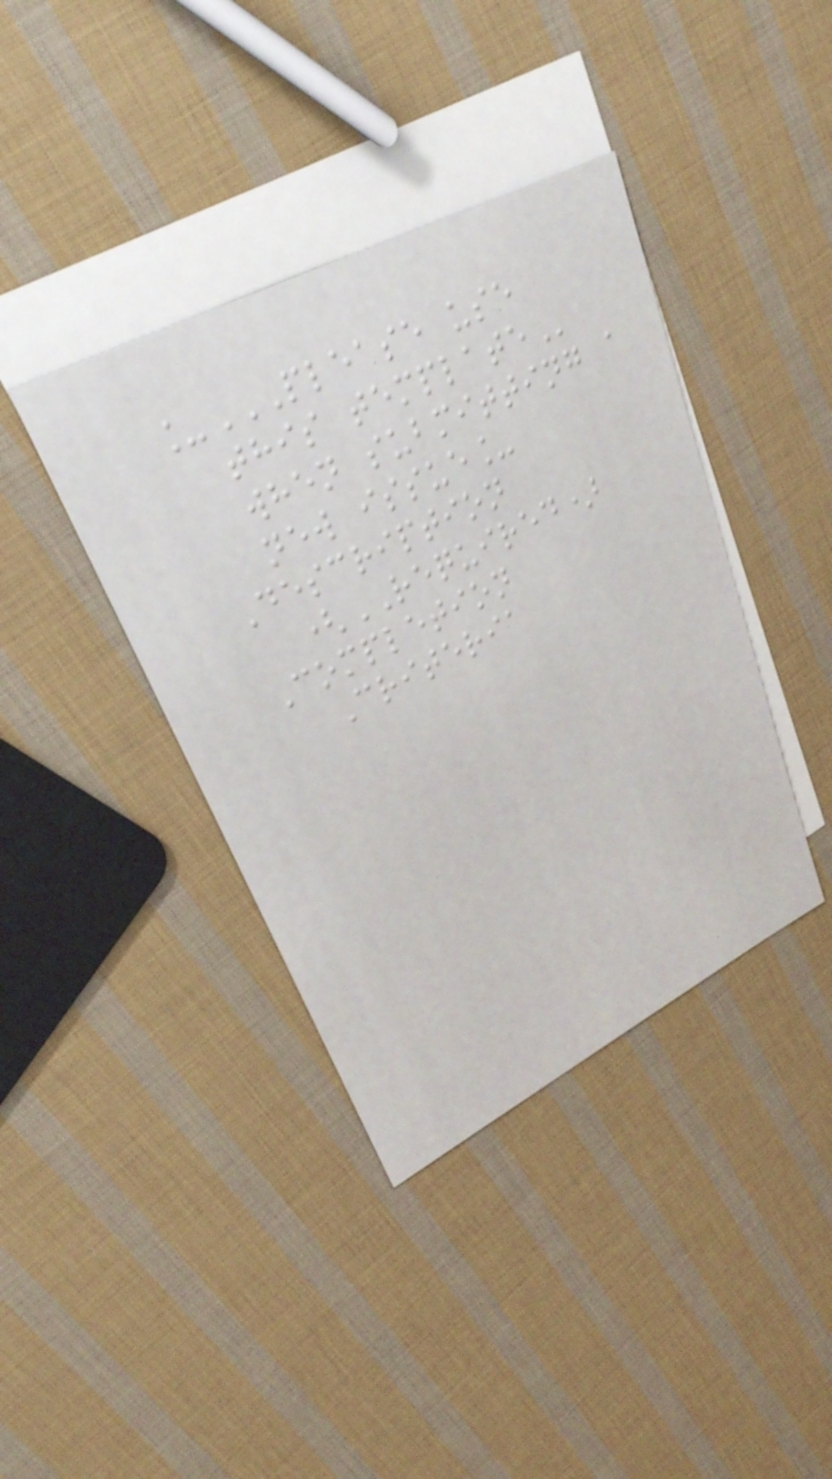_PLEASE USE
THIS TEMPLATE
when submitting a
new issue_
Description
(REQUIRED)
Completion
Criteria
